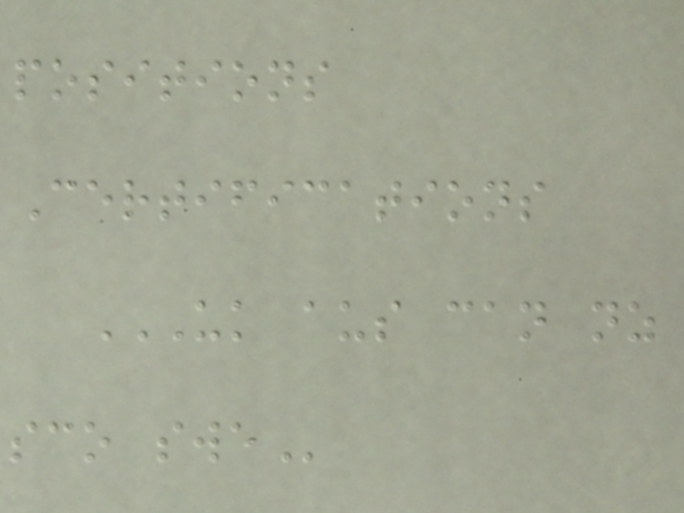positions
Certifications
UK AUS CAN NZ
SCO SWE
